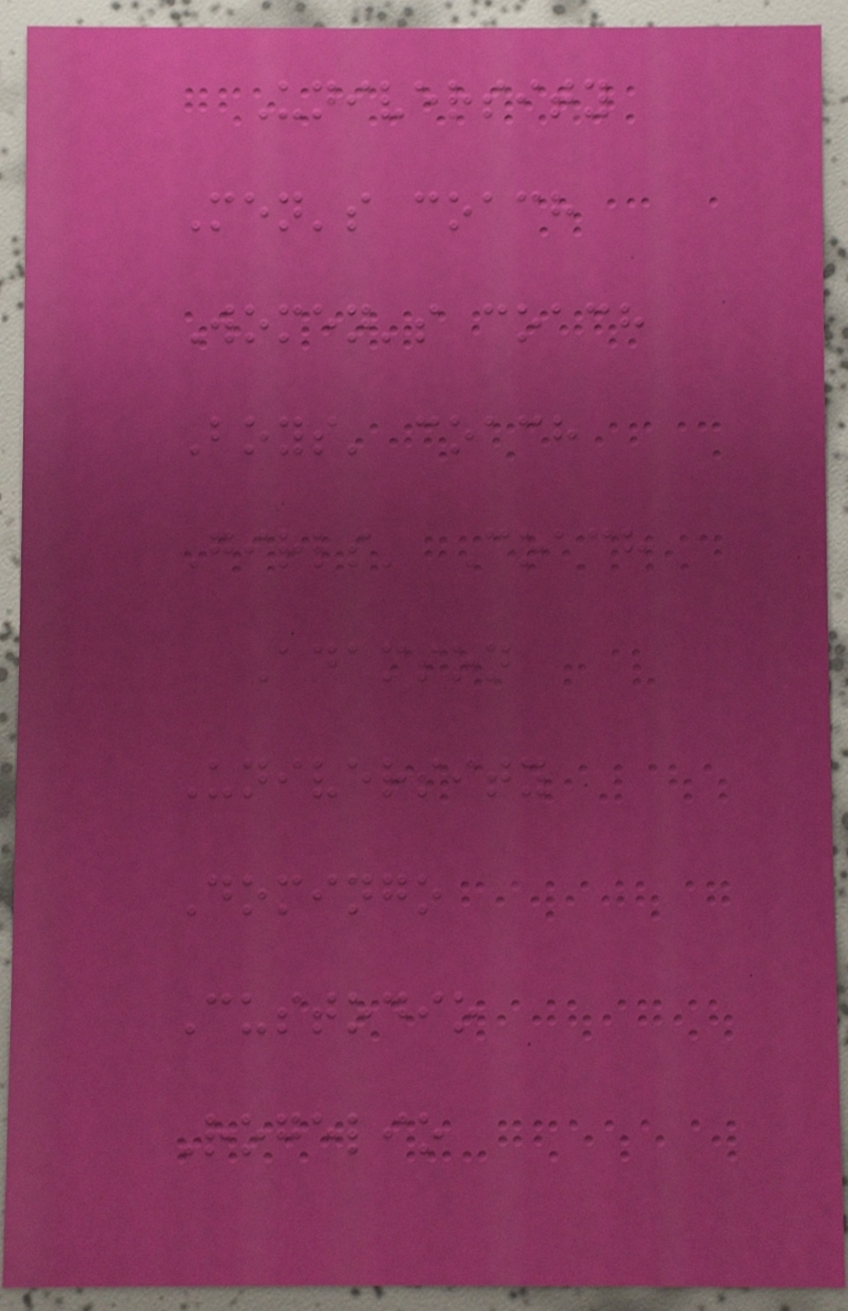University
Men's coach
Women's coach
Boys' coach
Girls' Coach
Adamson
University
Domingo
Custodio
Rogelio
